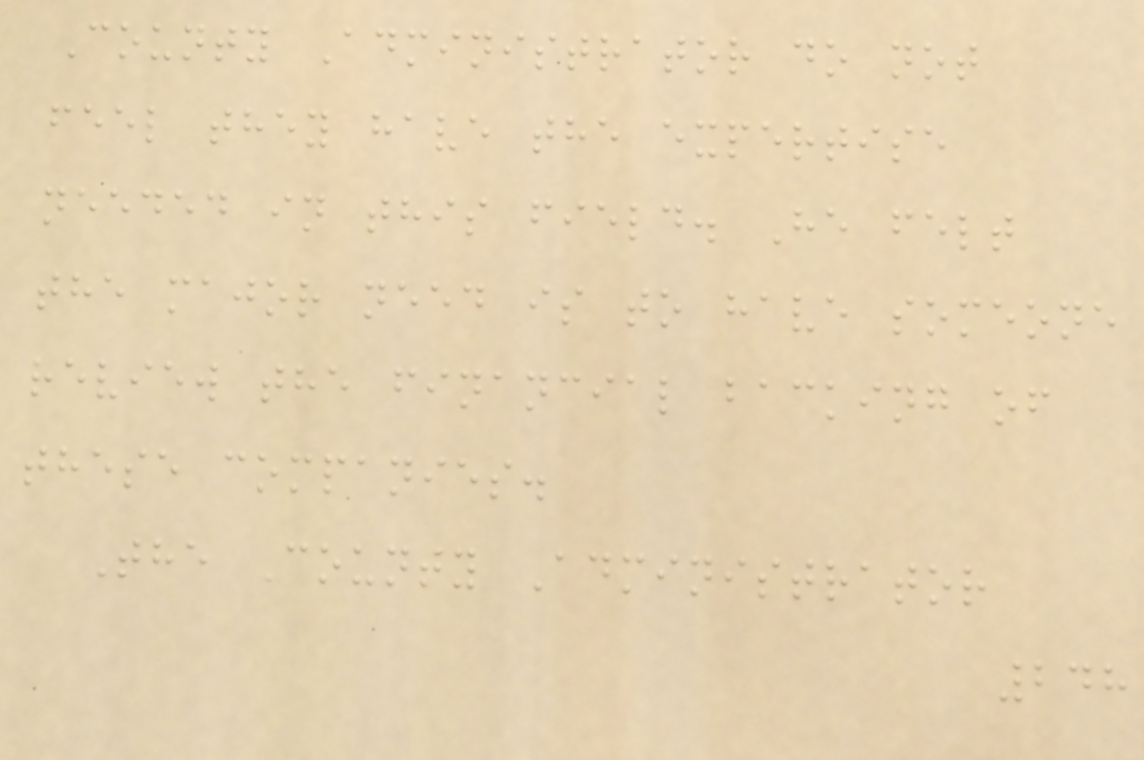County Administrator do not
feel they have the expertise
needed in this field. He felt
the major need is to have someone
review the financial backing of
these companies.
The County Administrator
248
